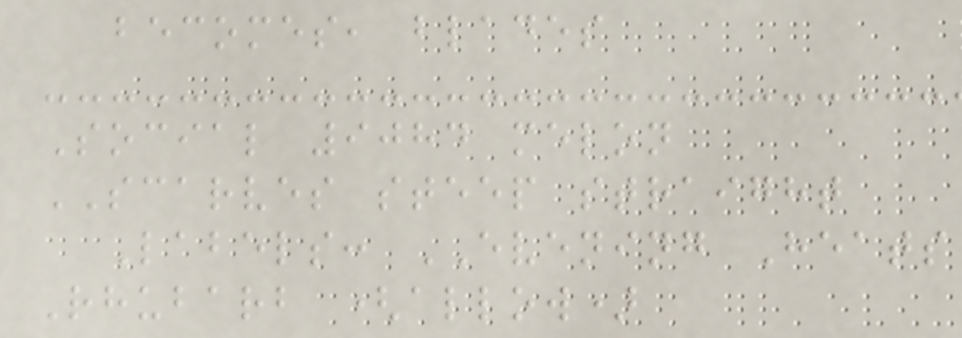becomes, blades
Social 9084 melon
SCARVES steep straight
Labels: EVENING Heats
Rhubarb (allow)
